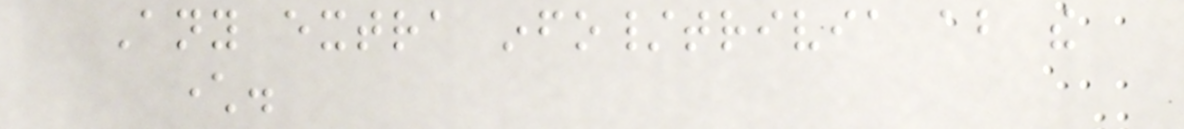Any extra info/trivia about the
character.
